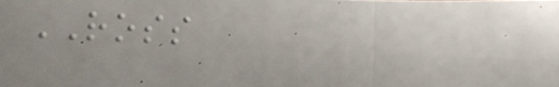ROSS
